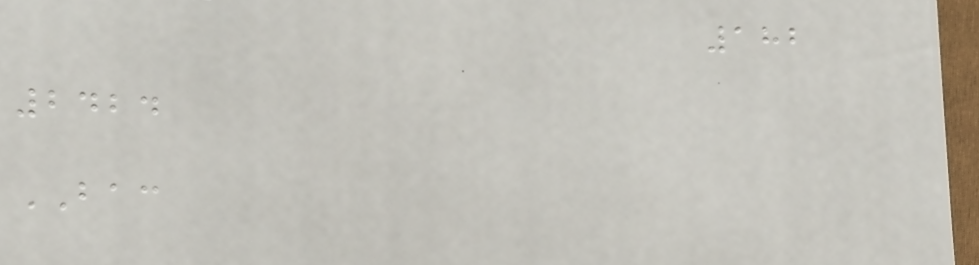182
2424
BAC
